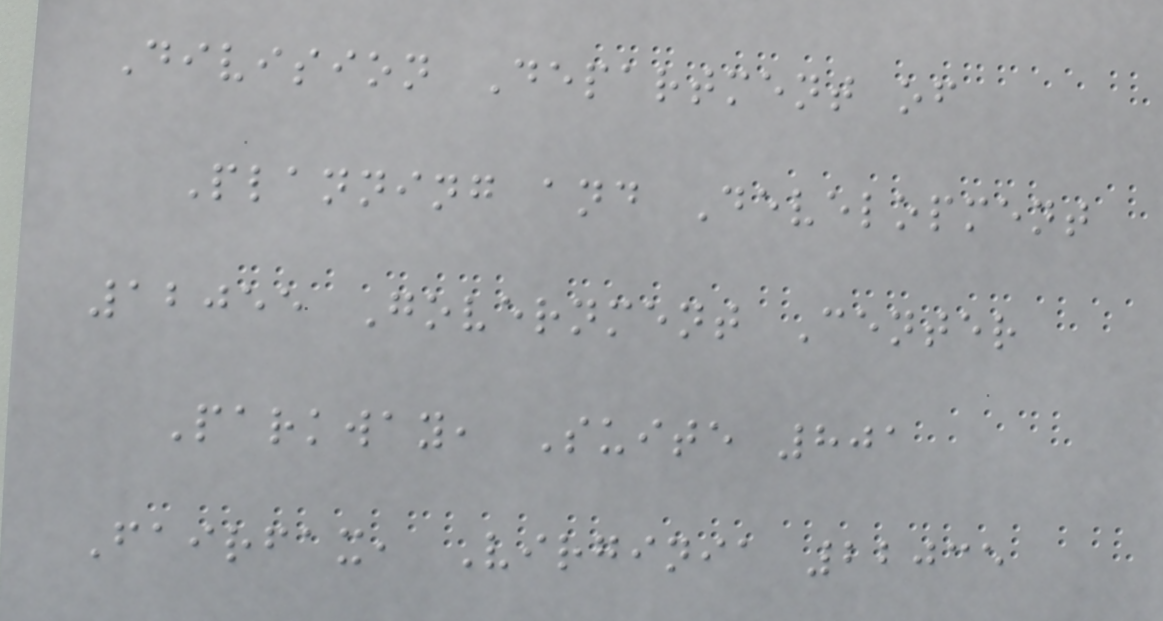Division Department of
Planning and Development
12055 Government Center
Parkway, Suite 801
Fairfax, Virginia 22035
